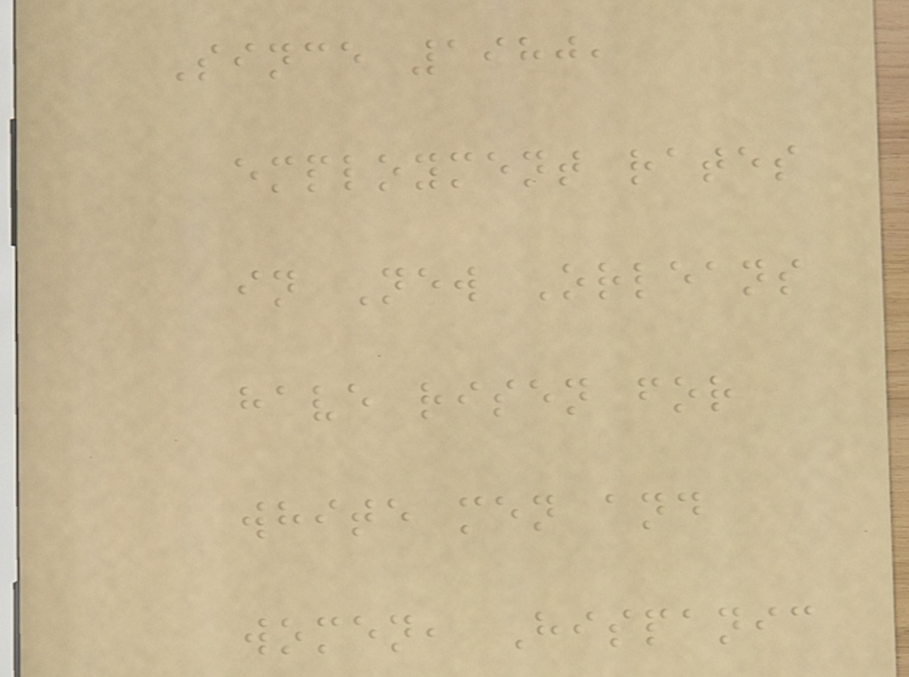Since 1980,
employment rates
in New Orleans
have risen for
white men and
women, Hispanic
